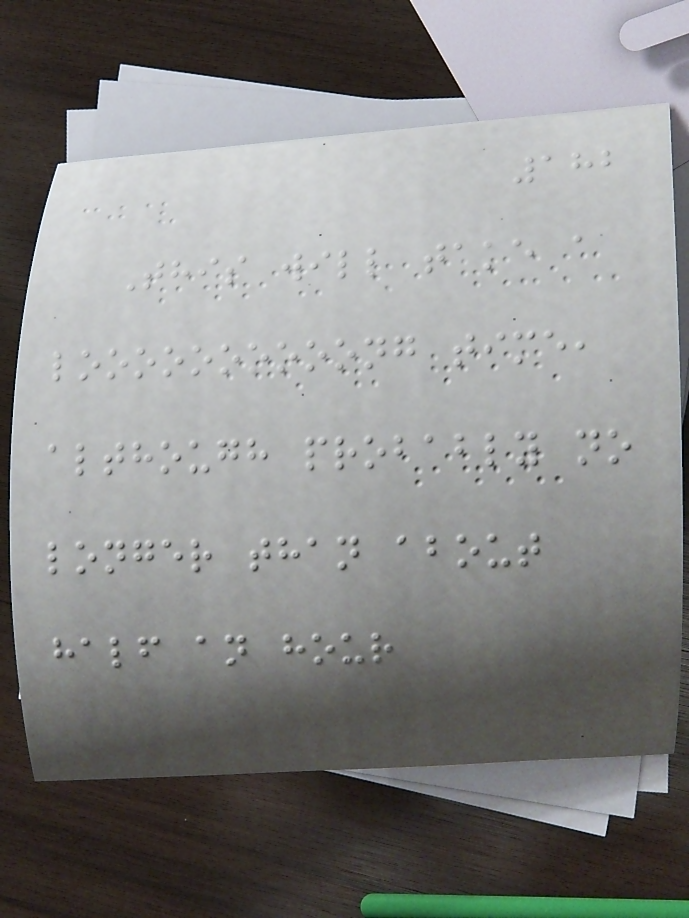182
This will take a
loooooooooong time,
although probably no
longer than about
half an hour
